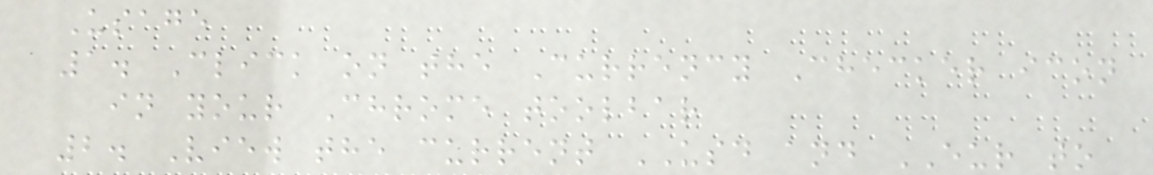Usage
1. Click on the Currency Checker icon
in your Chrome toolbar
2. View the current USD and EUR to
